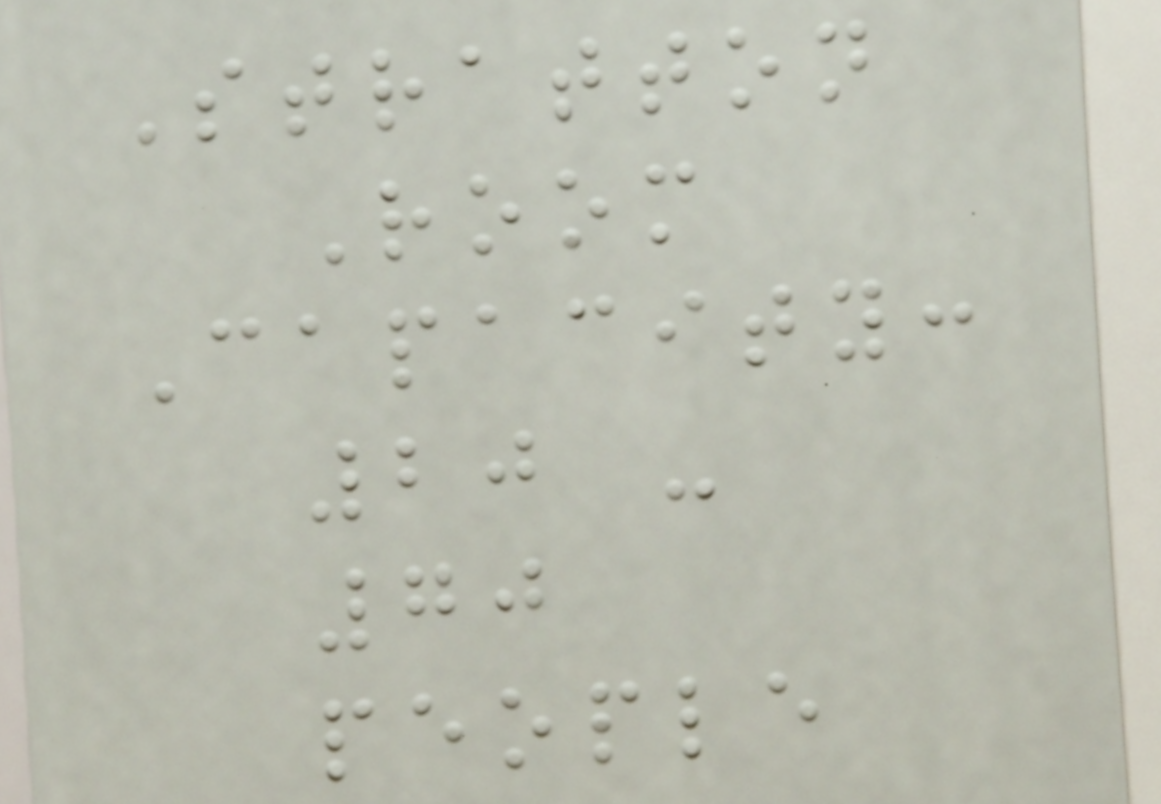Stratton
Room
Capacity:
20 -
70
people
